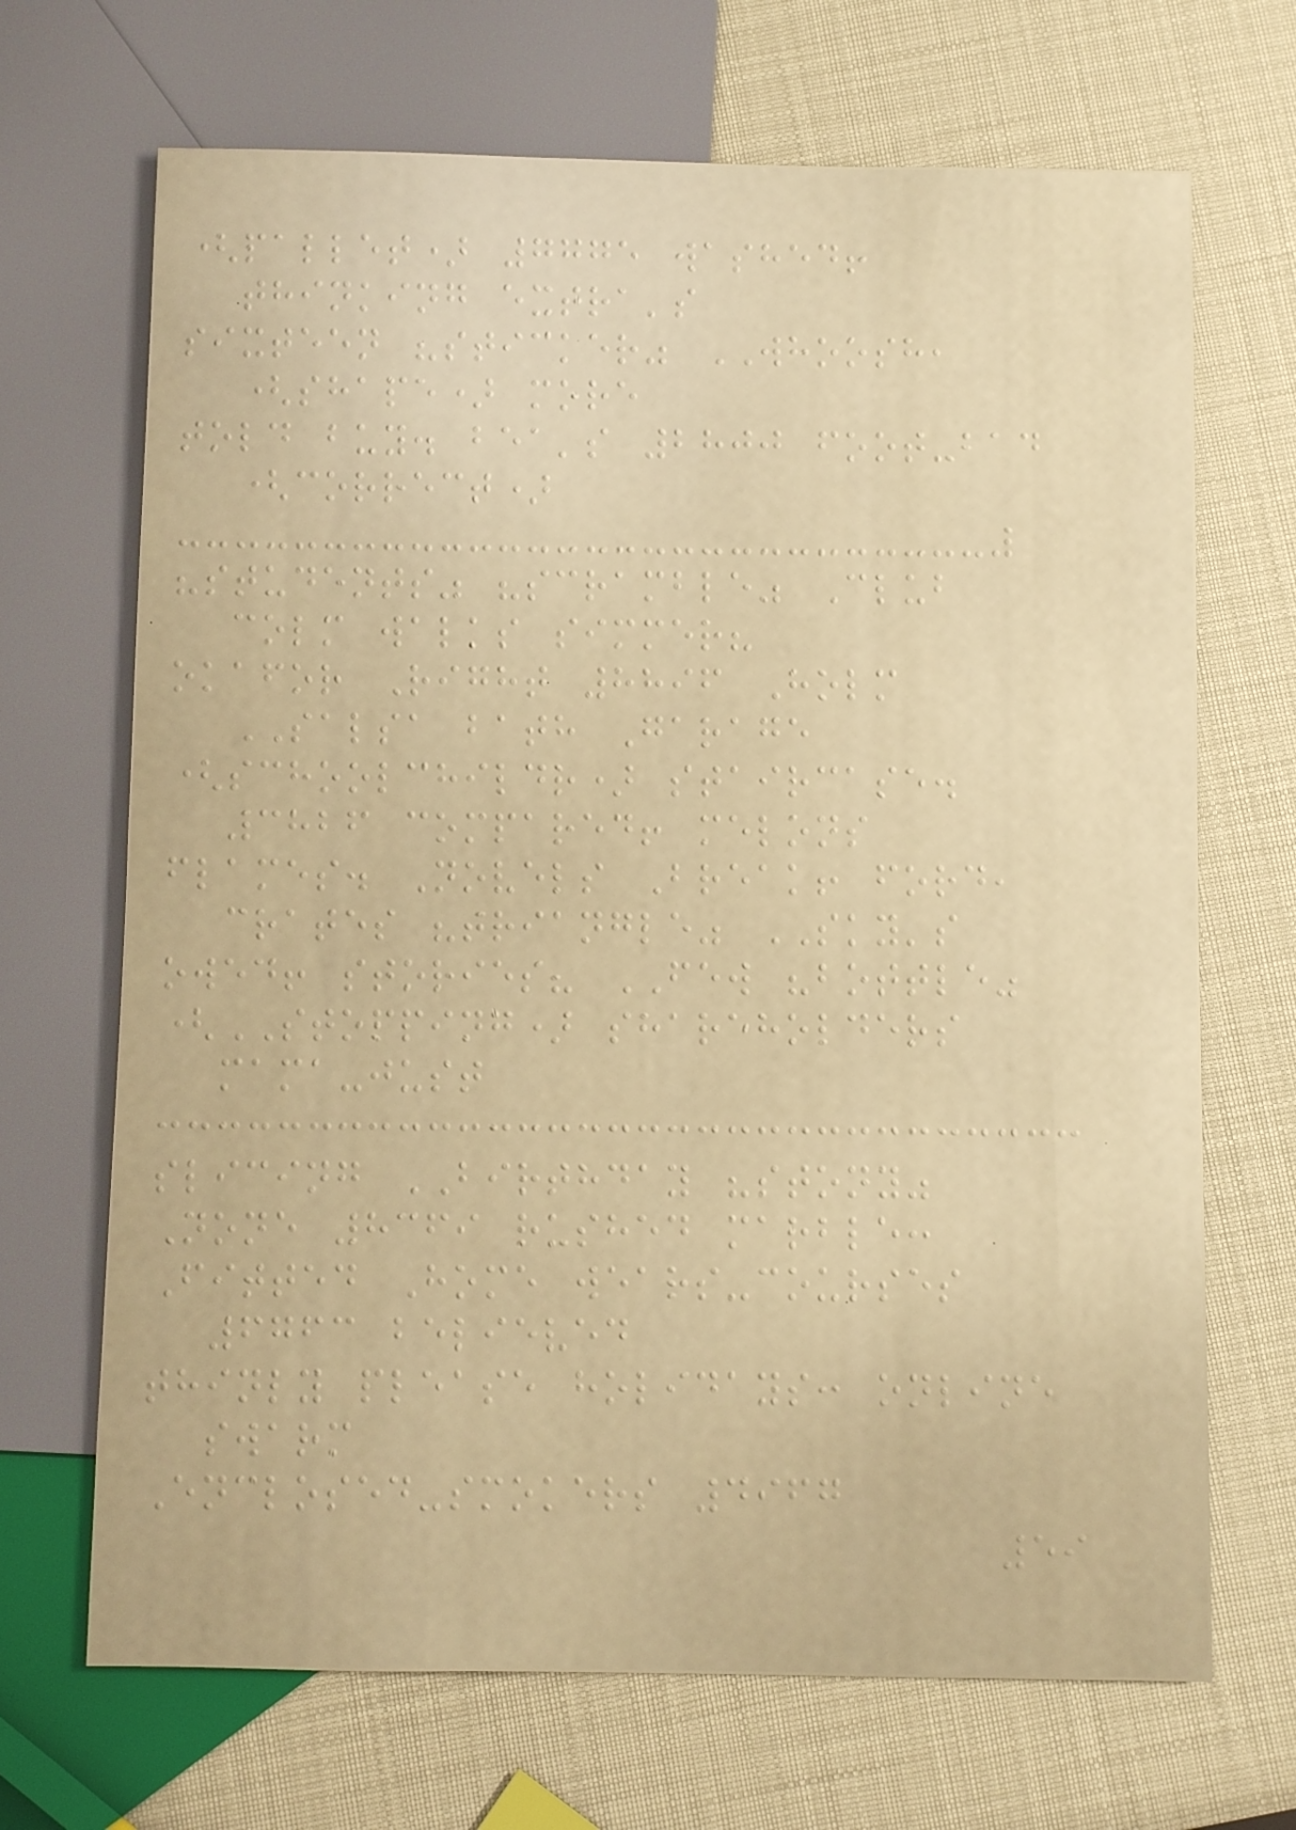(pallet) 7775 washed!
thinking extra's
sixteen "sticker" WHOOSH,
(shape) more
told buy. bea's 2800 foot-bad
(correct)
"students" "scramble" Club
colm walks simmer?
okafor Right 8896 Holm
SALSA bath Garage
(schoolchildr) staircase.
3826 compared! melons
flames. Novels Break! ford,
crates "triangle" SKY's
owed! stories? FEW "bottle"
(STOPPING) shareholders
mama-just
slicing BIRTHDAY "stony"
None 8369 rushed marble:
Fitted Home wears-courses
6763 believed
thinly please holidays: online
swarm
Enclosed-smokers 4967
59
